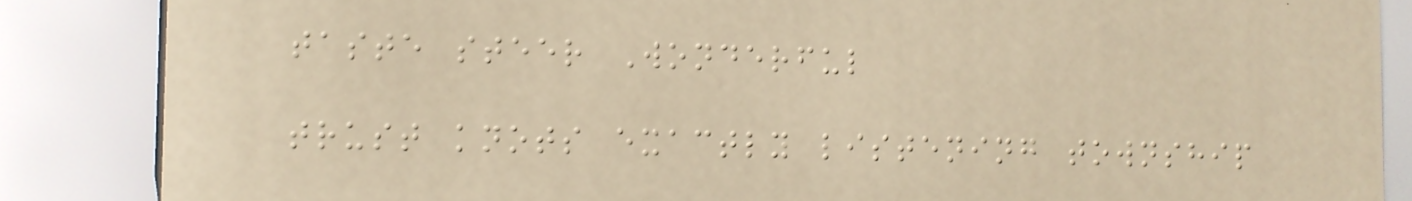taste steer Wonderful
trust knots exactly listening township
